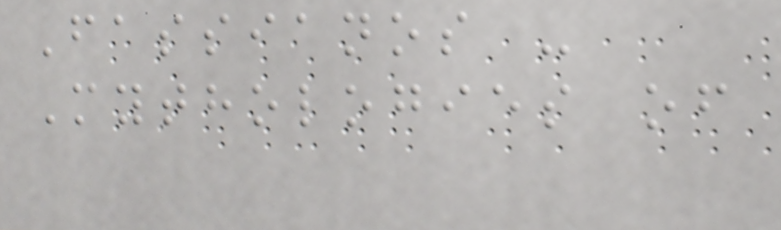Fassianos -
Mythologies of
